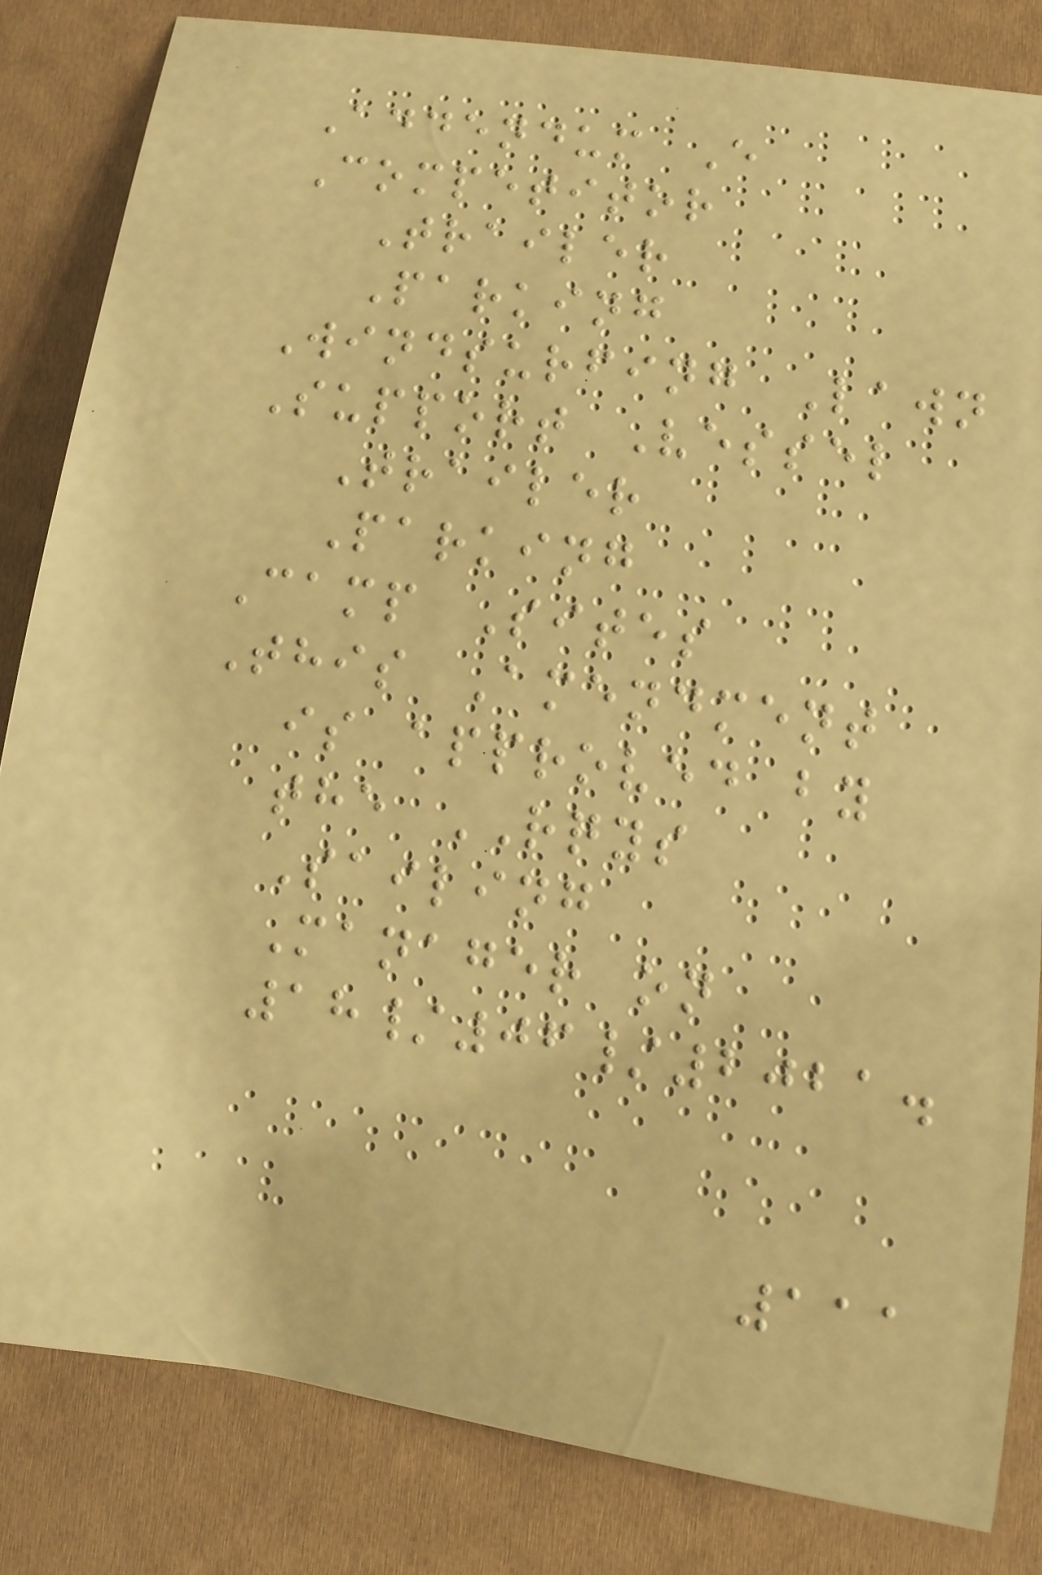Addendum E
Competitor
Trailer
Parking
Windsurfing Lawn
Support Vessel
Trailer
Parking
Camp Sites
This Amendment
is approved by
the RQYS
Sailing
Manager on
18/06/2021.
111
